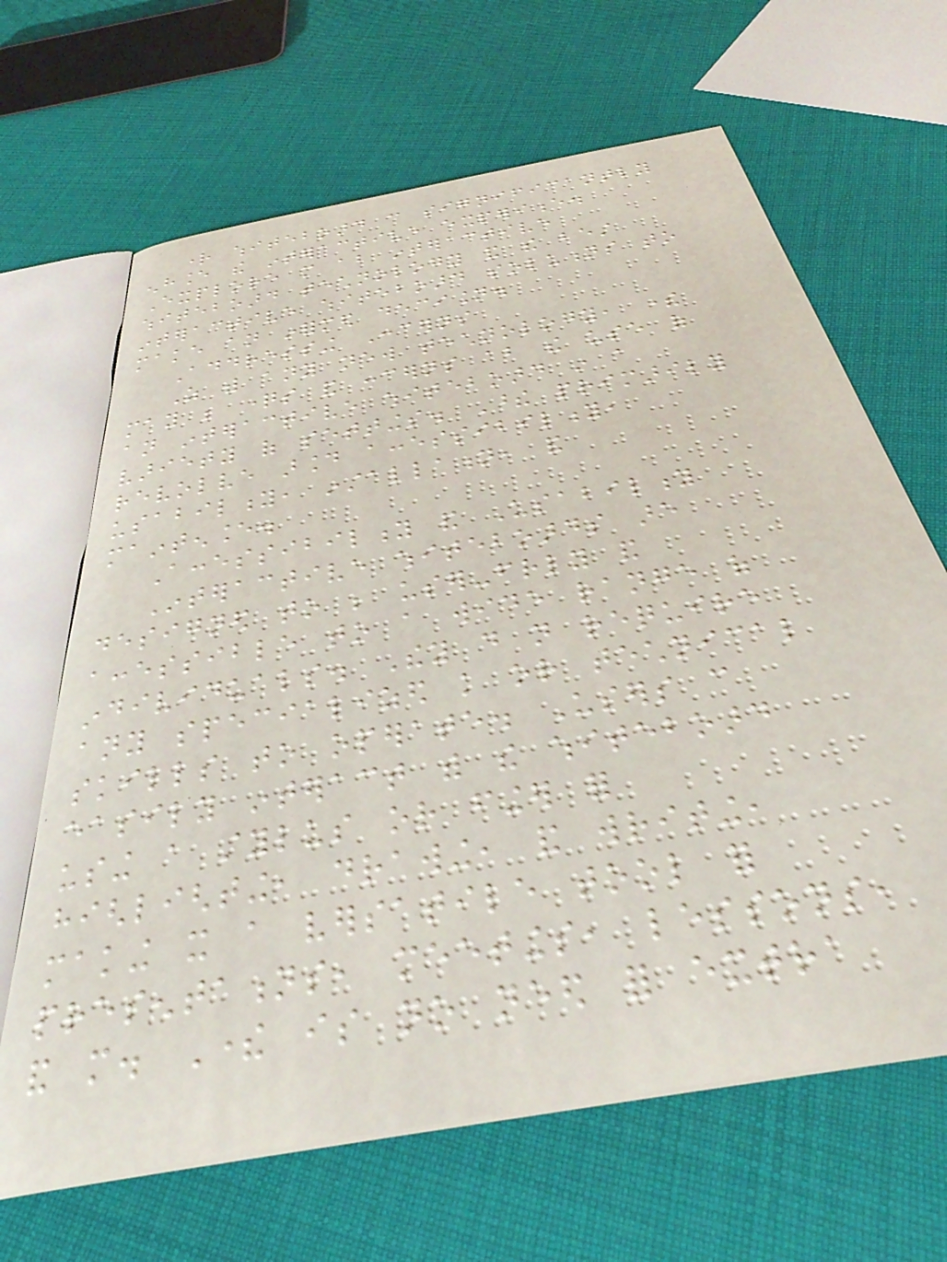right whiteboard can significantly
enhance the interactive experience.
Explore more about interactive
whiteboard technology and the best
interactive whiteboard solutions to
make an informed decision.
Addressing Concerns
As with any new technology, there
may be questions and concerns about the use of
an interactive whiteboard in a
variety of settings. These primarily
revolve around accessibility,
usability, installation, and
maintenance.
Accessibility and Usability
Interactive whiteboards are
designed to be user-friendly and
accessible to a wide range of
individuals. They do not require
any specialized knowledge or technical
skills to operate. Users can
easily interact with the whiteboard
using a stylus or finger for
highlighting, drawing, and writing,
making it a versatile tool for
presentations, meetings, lessons,
and more. There is no need for extra
